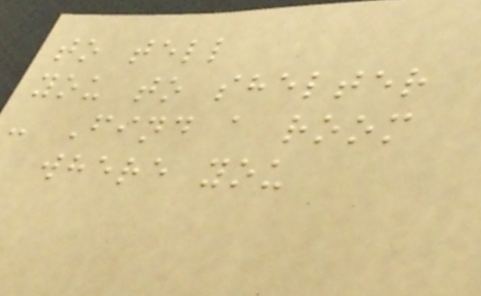to tell
you to shelter
- Find a room
where you
